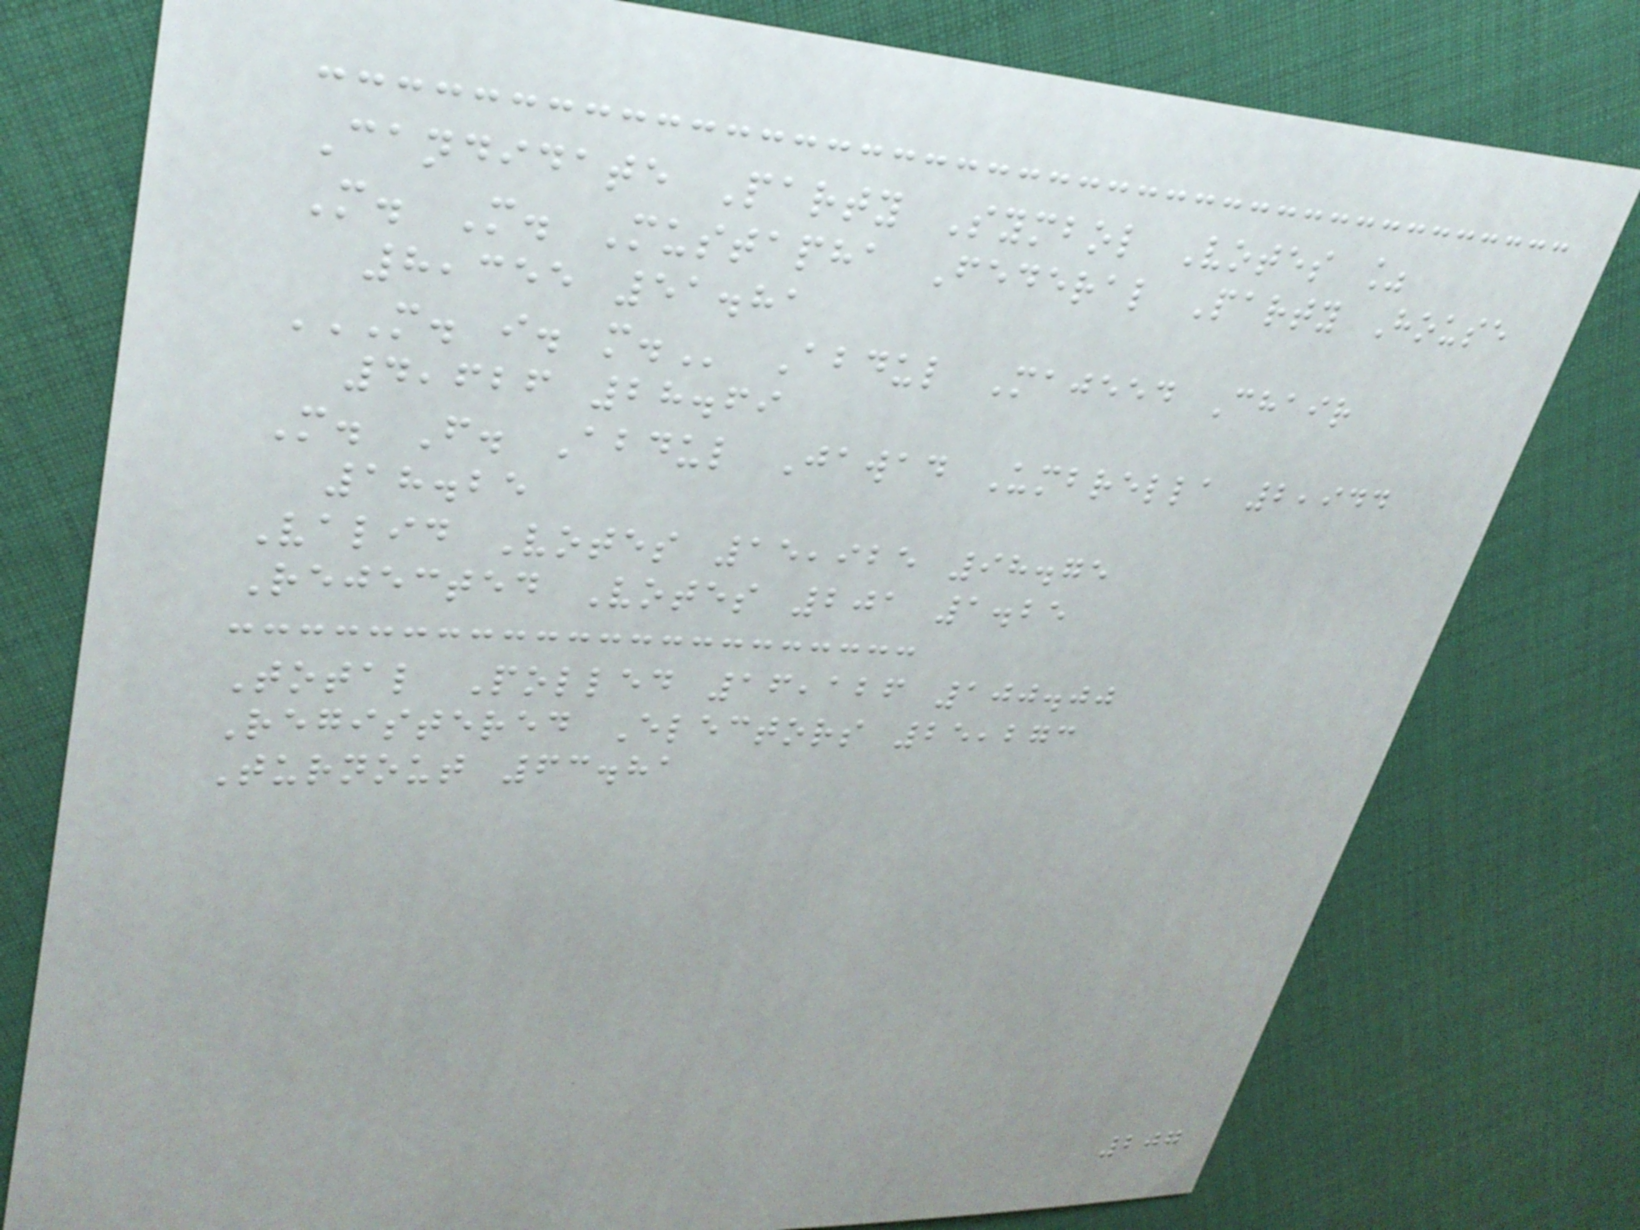Candidate Party Symbol Votes %
M. M. Mustapha Federal Party House
8,355 51.81
M. I. M. Abdul Majeed Chair
4,626 28.69
M. F. Abdul Jawad Umbrella 2,944
18.25
Valid Votes 15,925 98.75
Rejected Votes 201 1.25
Total Polled 16,126 100.00
Registered Electors 25,273
Turnout 63.81
207
